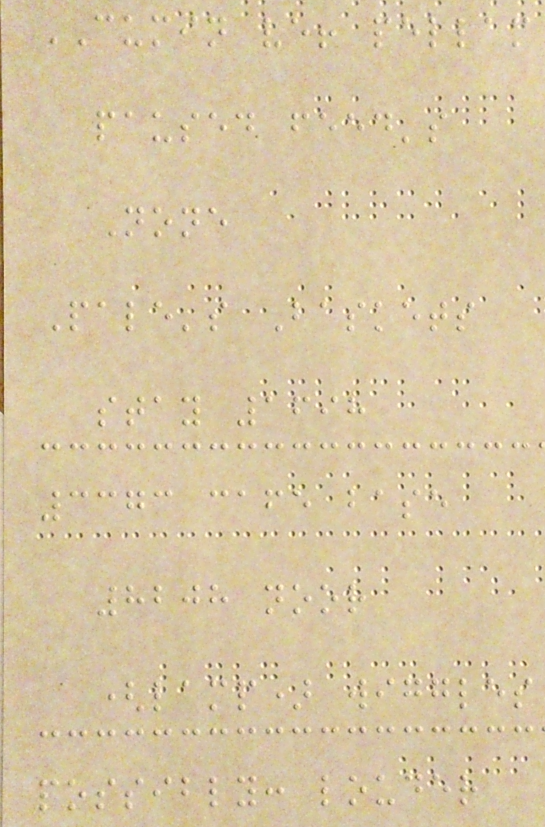CUMIN ve! pellam
paused feed's
None
Pale's Baskets
stay 1698
3373 cafe base
8208 noor
(lamp) wiggles
possibly: louder
